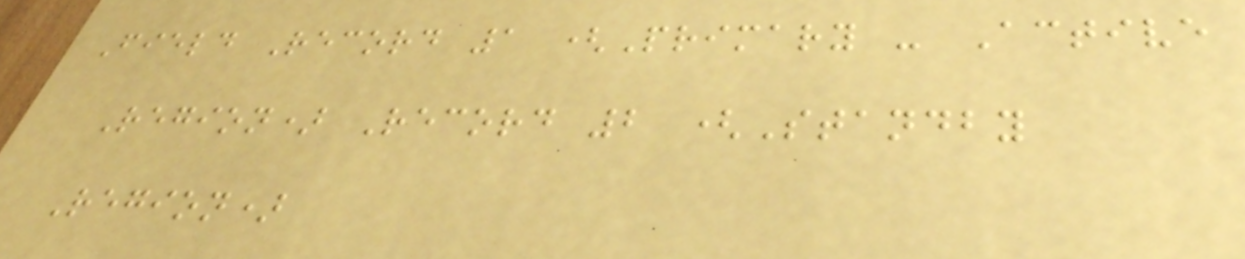Field Record 1 (Primary - Active
Region) Record 2 (Standby
Region)
